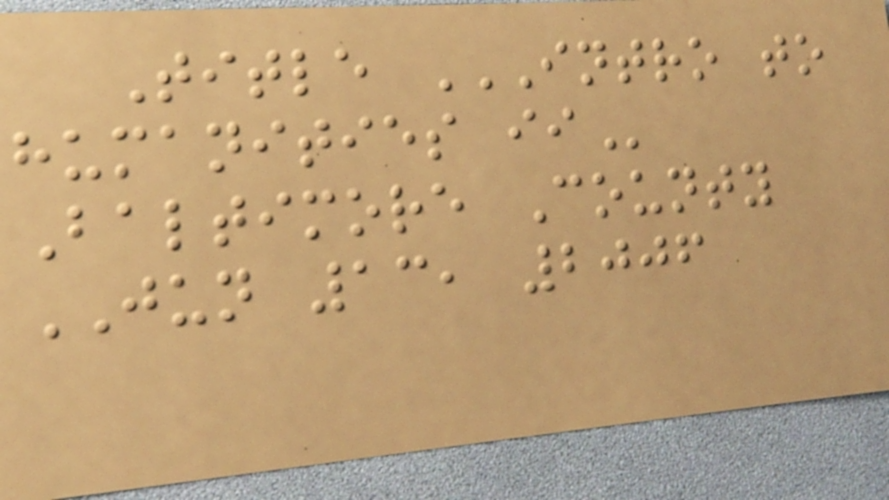Title INTRO TO
HUMANITIES II
Baltimore County
JUN 13, 2006
